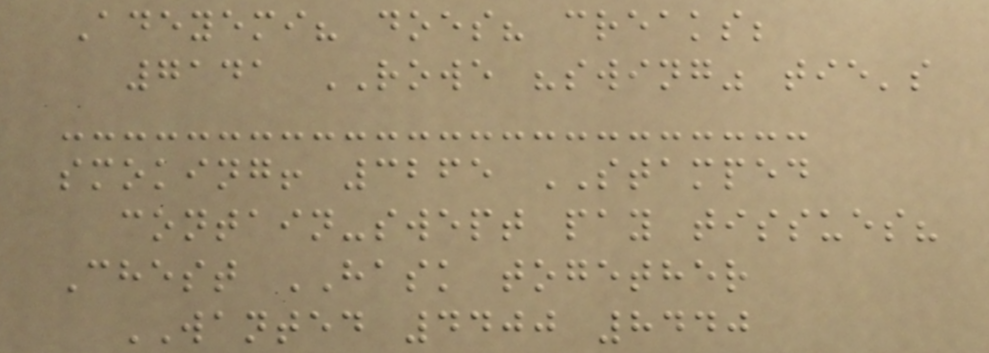Adeyemi? does? creaks;
7141 ROWE "swing" tie's
smoking! 3265 STAMPED
contain-swept pay tissues?
Chest HASK together
WANTED 4400 8440
